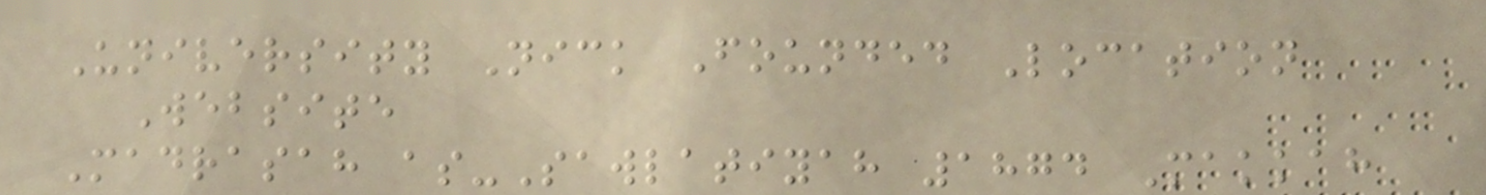University Nick Founded Location
Website
Madrasah as-Sawlatiyah 1874 Makkah
